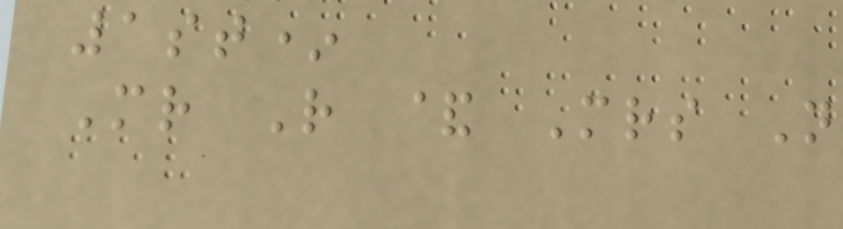1st*
Mr R & Mrs N
